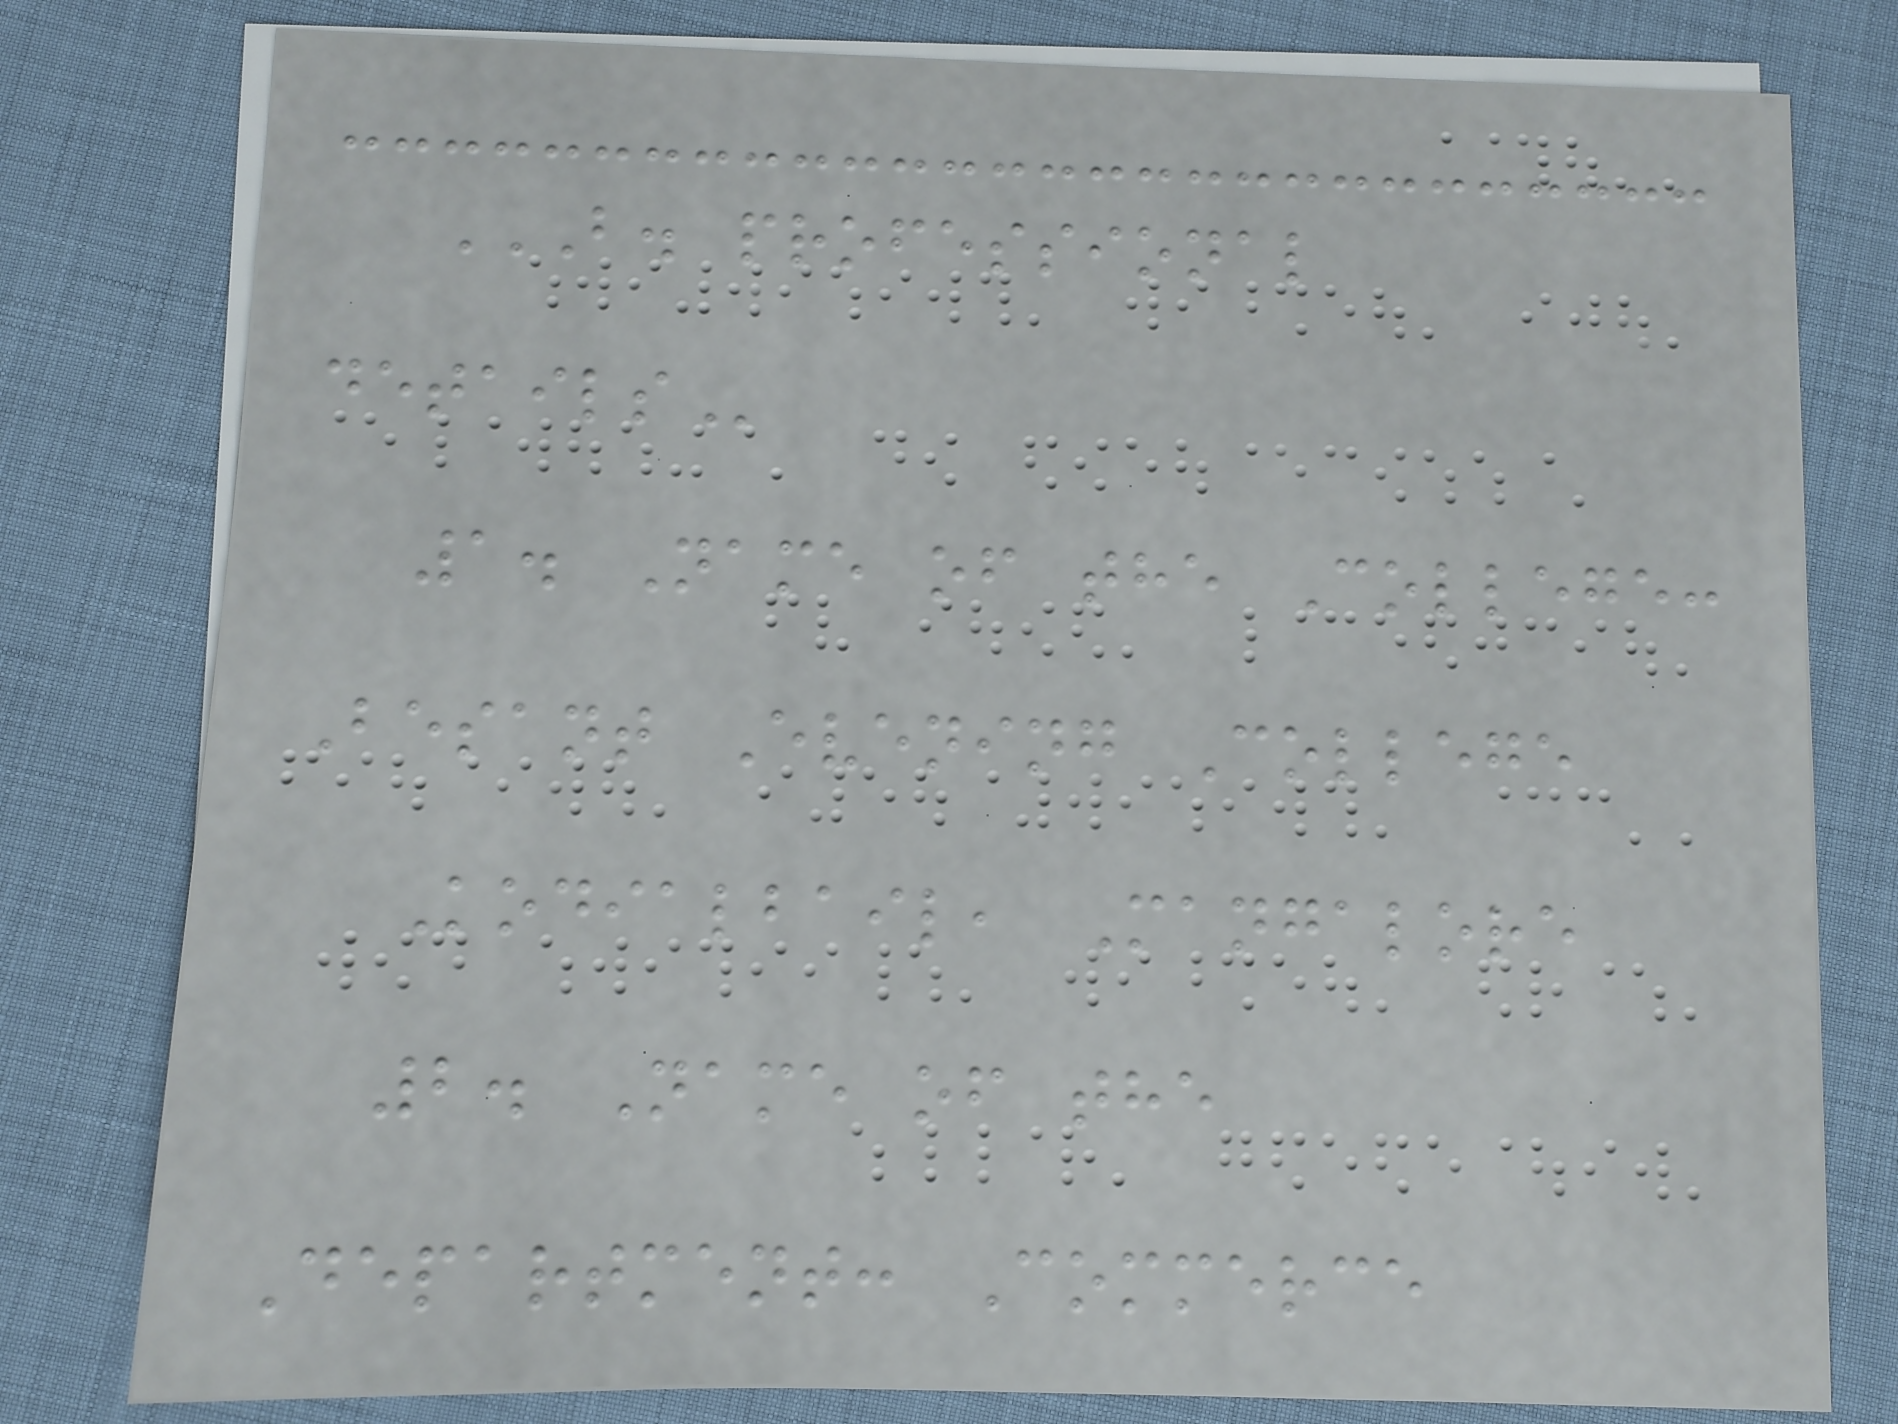B. PROFESSIONAL
DETAILS
1. Name of the College:
Besant Evening College
Kodialbail, Mangalore
2. Name of the
Department: Commerce
